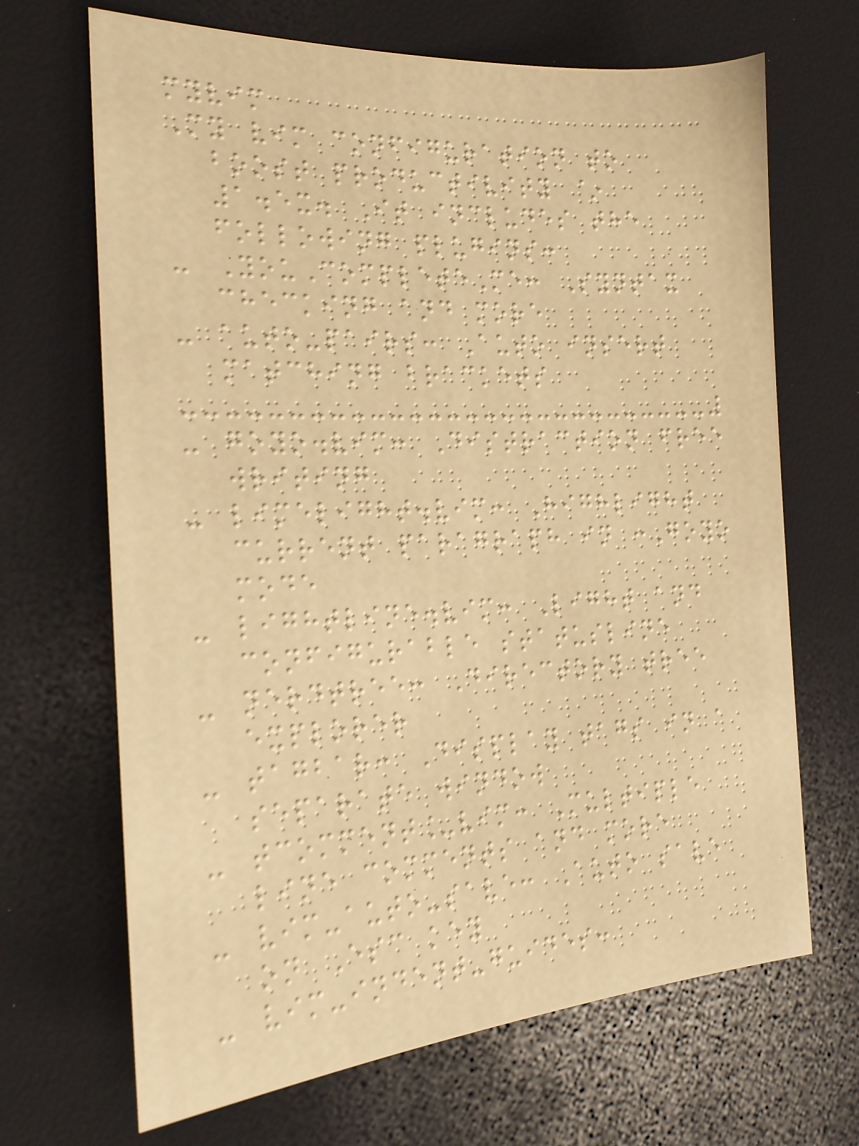myvim
My vim configuration to
boost productivity ~
1.5x. It includes the
following plugins:
- YouCompleteMe: Syntax
checking and more
- auto-pairs: Auto insert
matching brackets
- goyo.vim: Distraction free
writing
- limelight.vim: Highlight
current paragraph in :Goyo
mode
- lightline.vim: Light and
configurable statusline
- nerdtree: Directory tree
explorer
- tagbar: Display tags in a
separate window
- tcomment_vim: Multiple
line comments and more
- vim-auto-save: Auto save
on Esc key
- vim-indent-guides:
